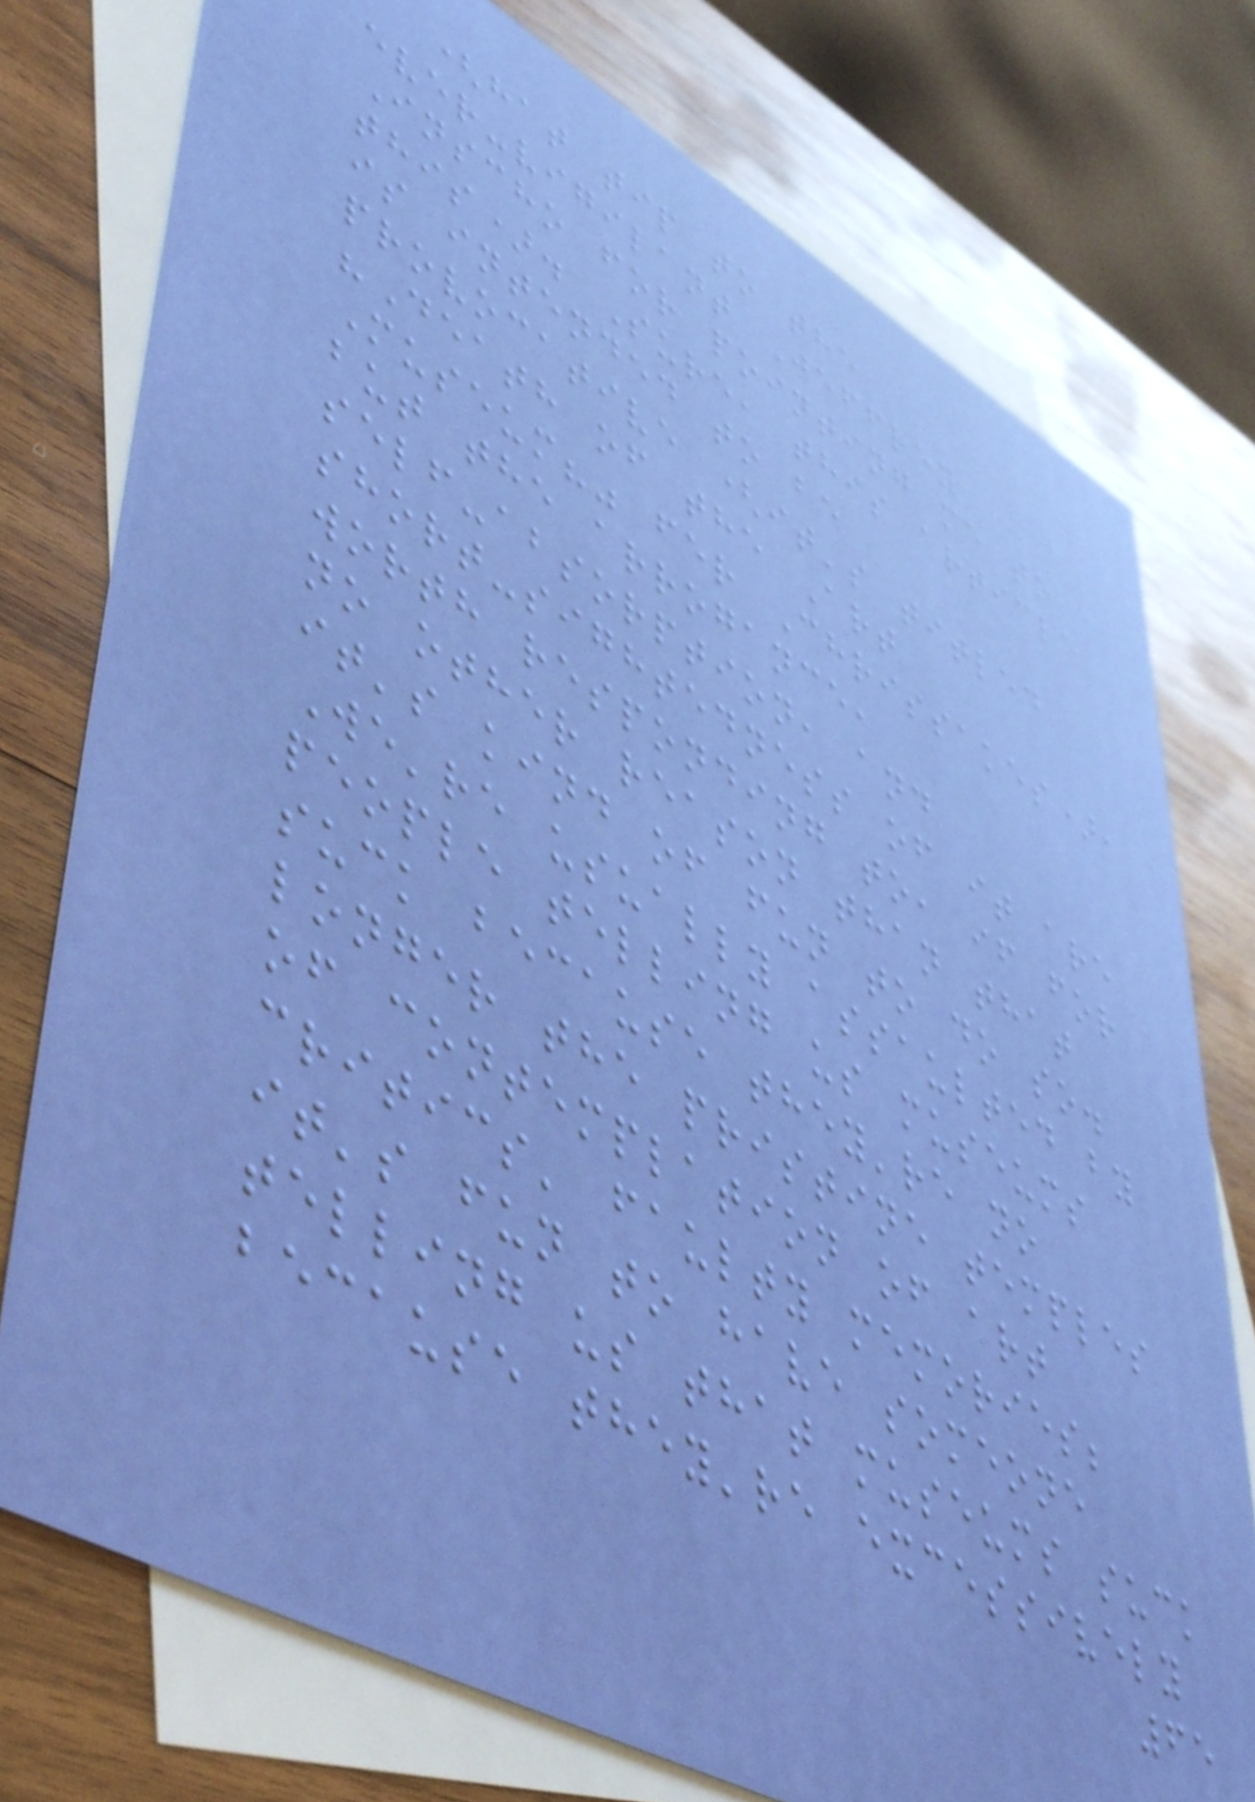(hat tip to the
ever-vigilant Jeffrey
Inscho for pointing me to
this). Sure, this article
is intended to be
provocative (it's titled
"Death of the Art
Museum?" fer Chrissakes),
but the arrogance,
self-absorption, and
short-sightedness of it are
worth responding to, if for
no other reason than that
it's kind of fun to do so.
We're usually assaulted by
people telling us museums
suck because they're no
longer the pristine temples
of contemplation of art
critics' faulty memories;
it's fun to have someone
telling us that museums suck
because they're excessively
65
